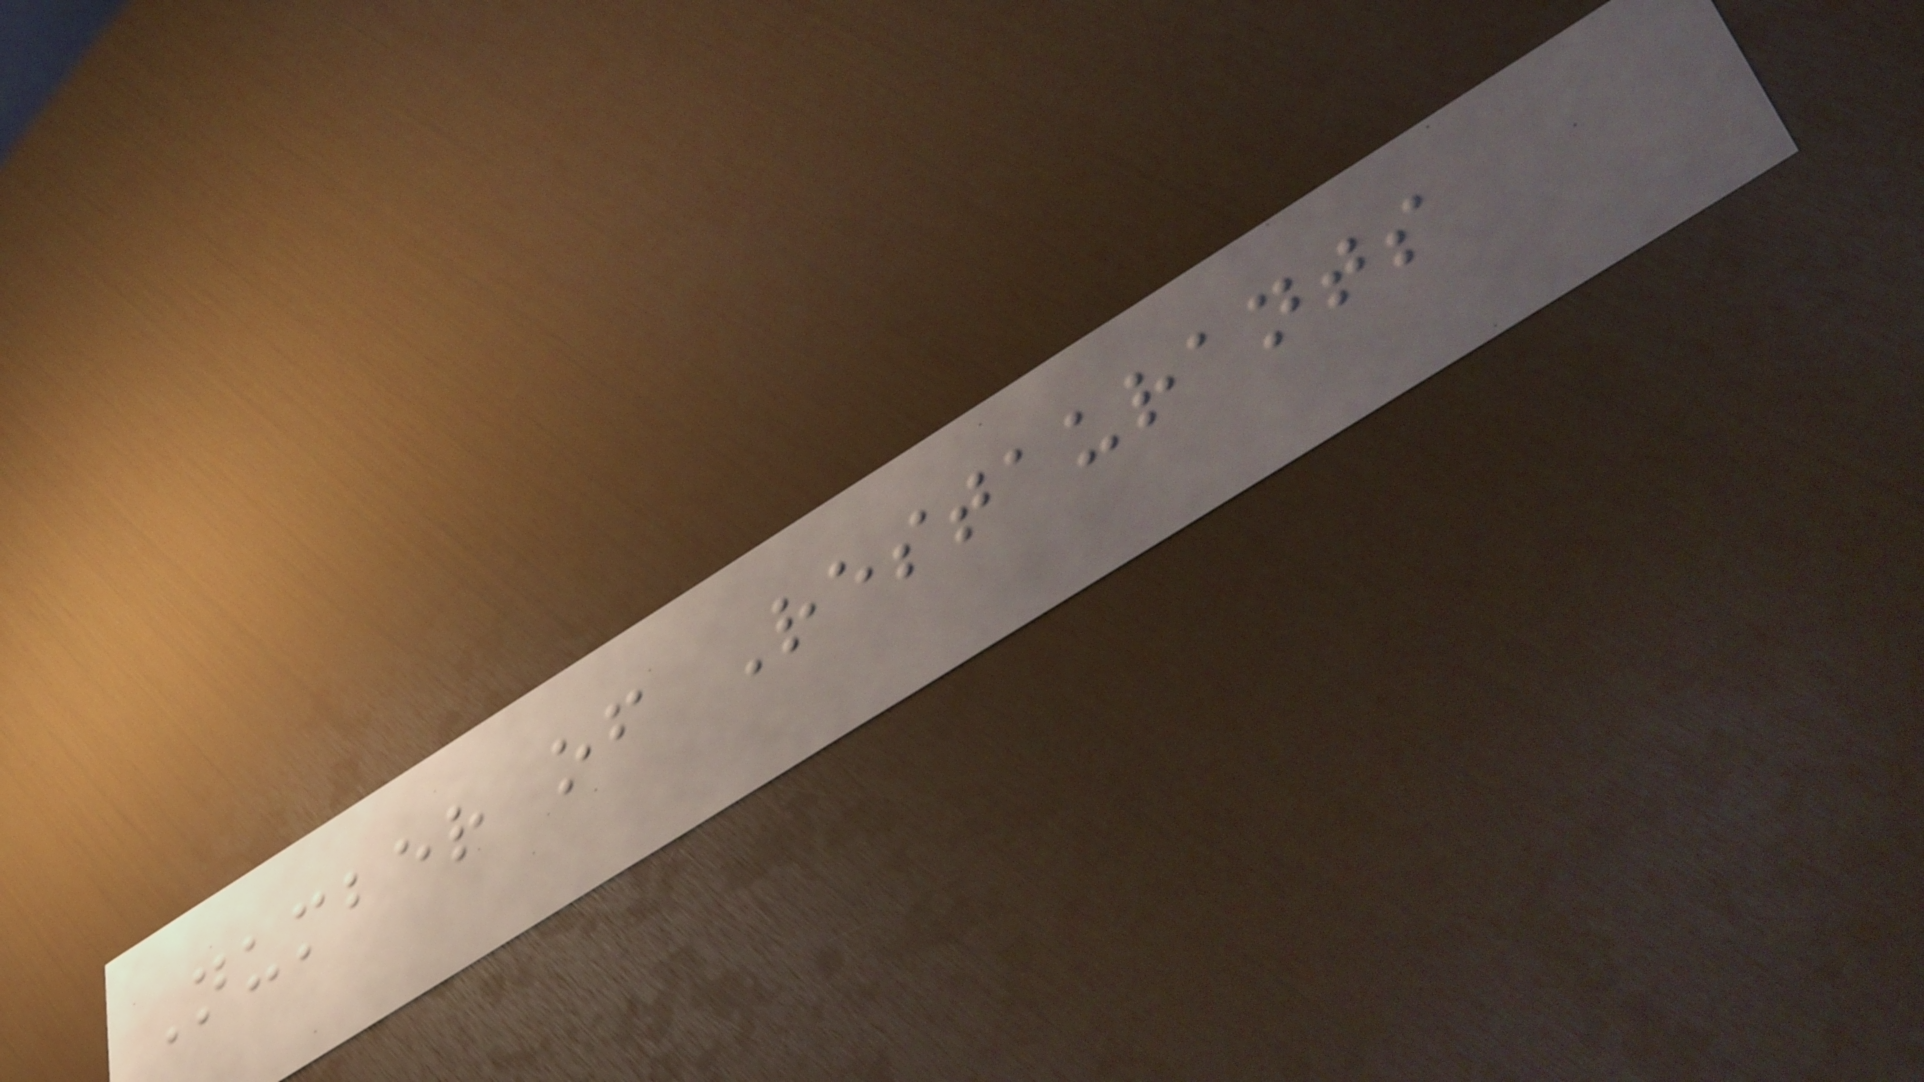Number of Restaurants
